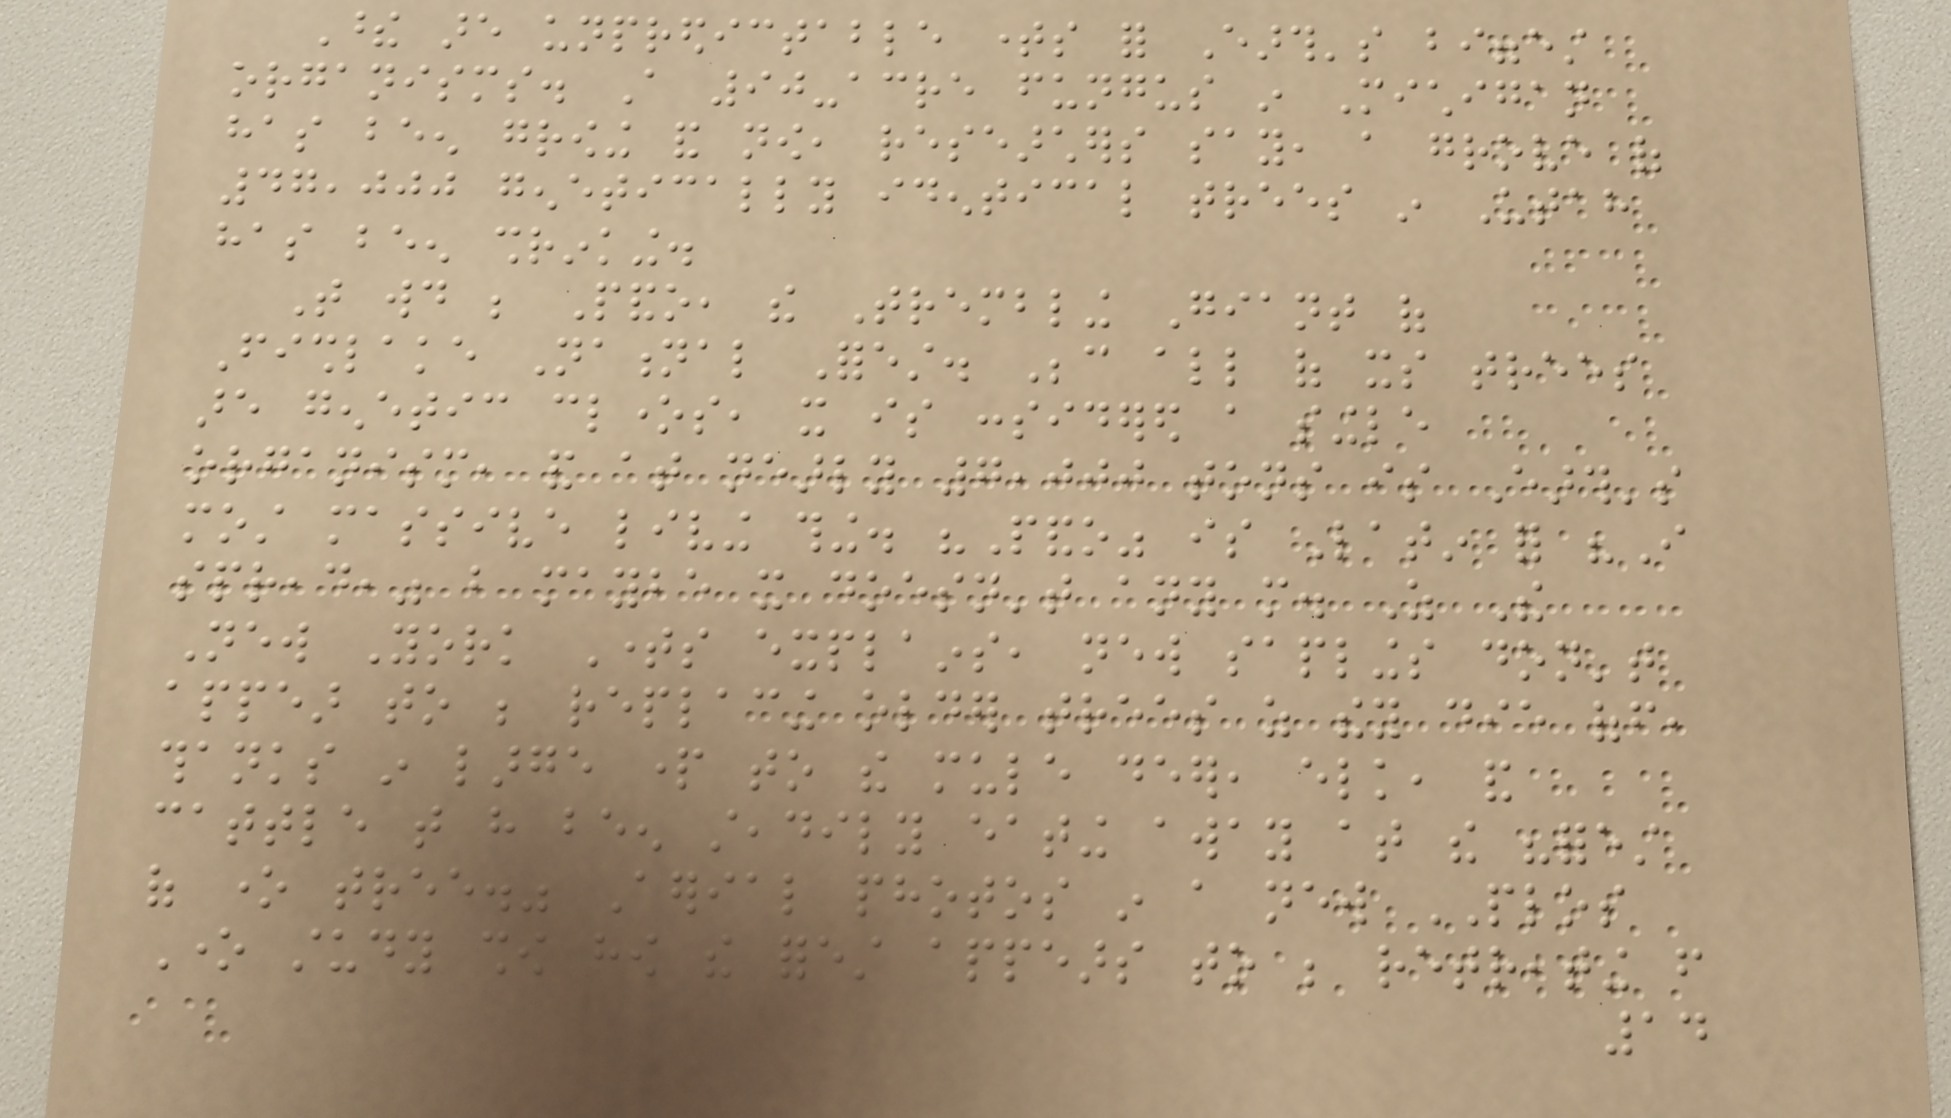These are unpredictable times for Earth's biggest
organisms. A 90-acre fungus in Michigan
has been growing and now, researchers say, a grove of
47,000 genetically identical trees in Utah
has been shrinking.
That would be Pando, the Trembling Giant of
Fishlake National Forest. Because all of its trees
are genetic clones, it is considered a single
organism, and at nearly 7,000 tons is Earth's
most massive living thing. "Pando" is Latin for "I
spread," but maybe it doesn't any more. As The
New York Times explains, new saplings don't
appear to be replacing older trees as they die off,
thanks in large part to the mule deer, elk, and
cattle that have been steadily eating away at the "forest
of one tree." Aerial photos in a new PLOS
One study show how the forest appears to be retreating from
14
